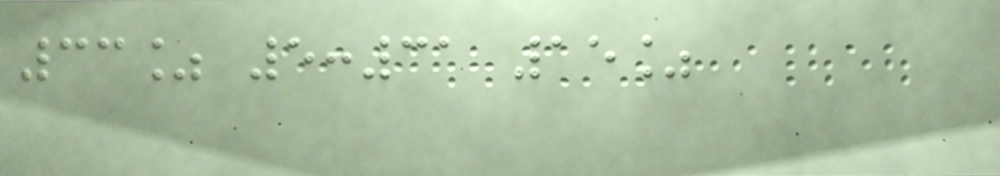33% 5:31 15%
